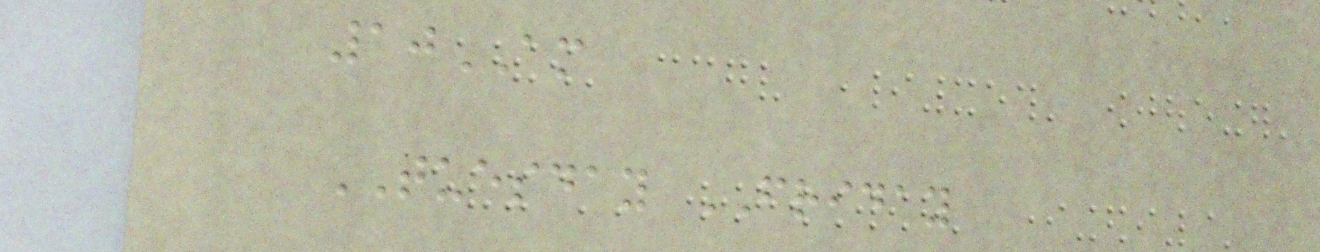10AM
TUESDAY FRIDAY
